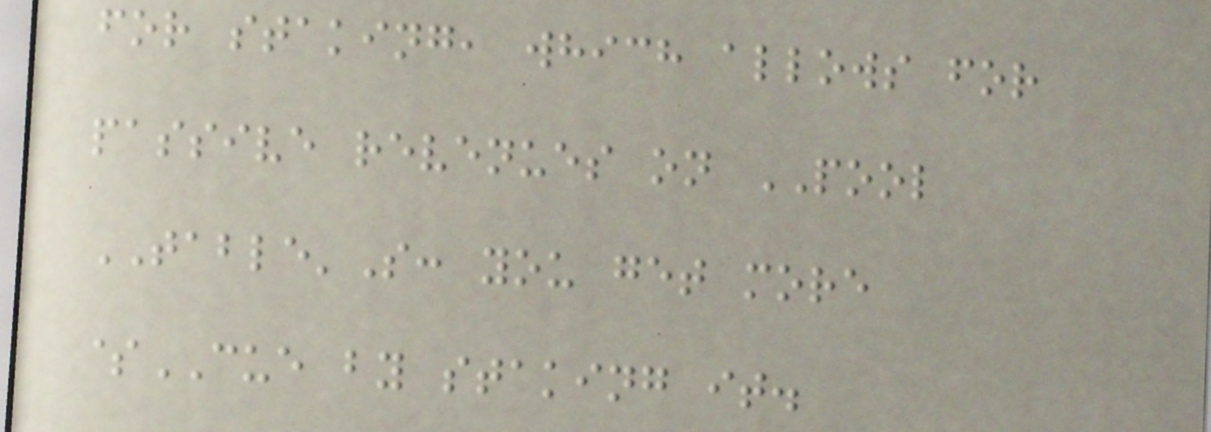for staking, which allows for
passive revenues on POOL
TABLE'S: you get more
$CUE by staking it.
